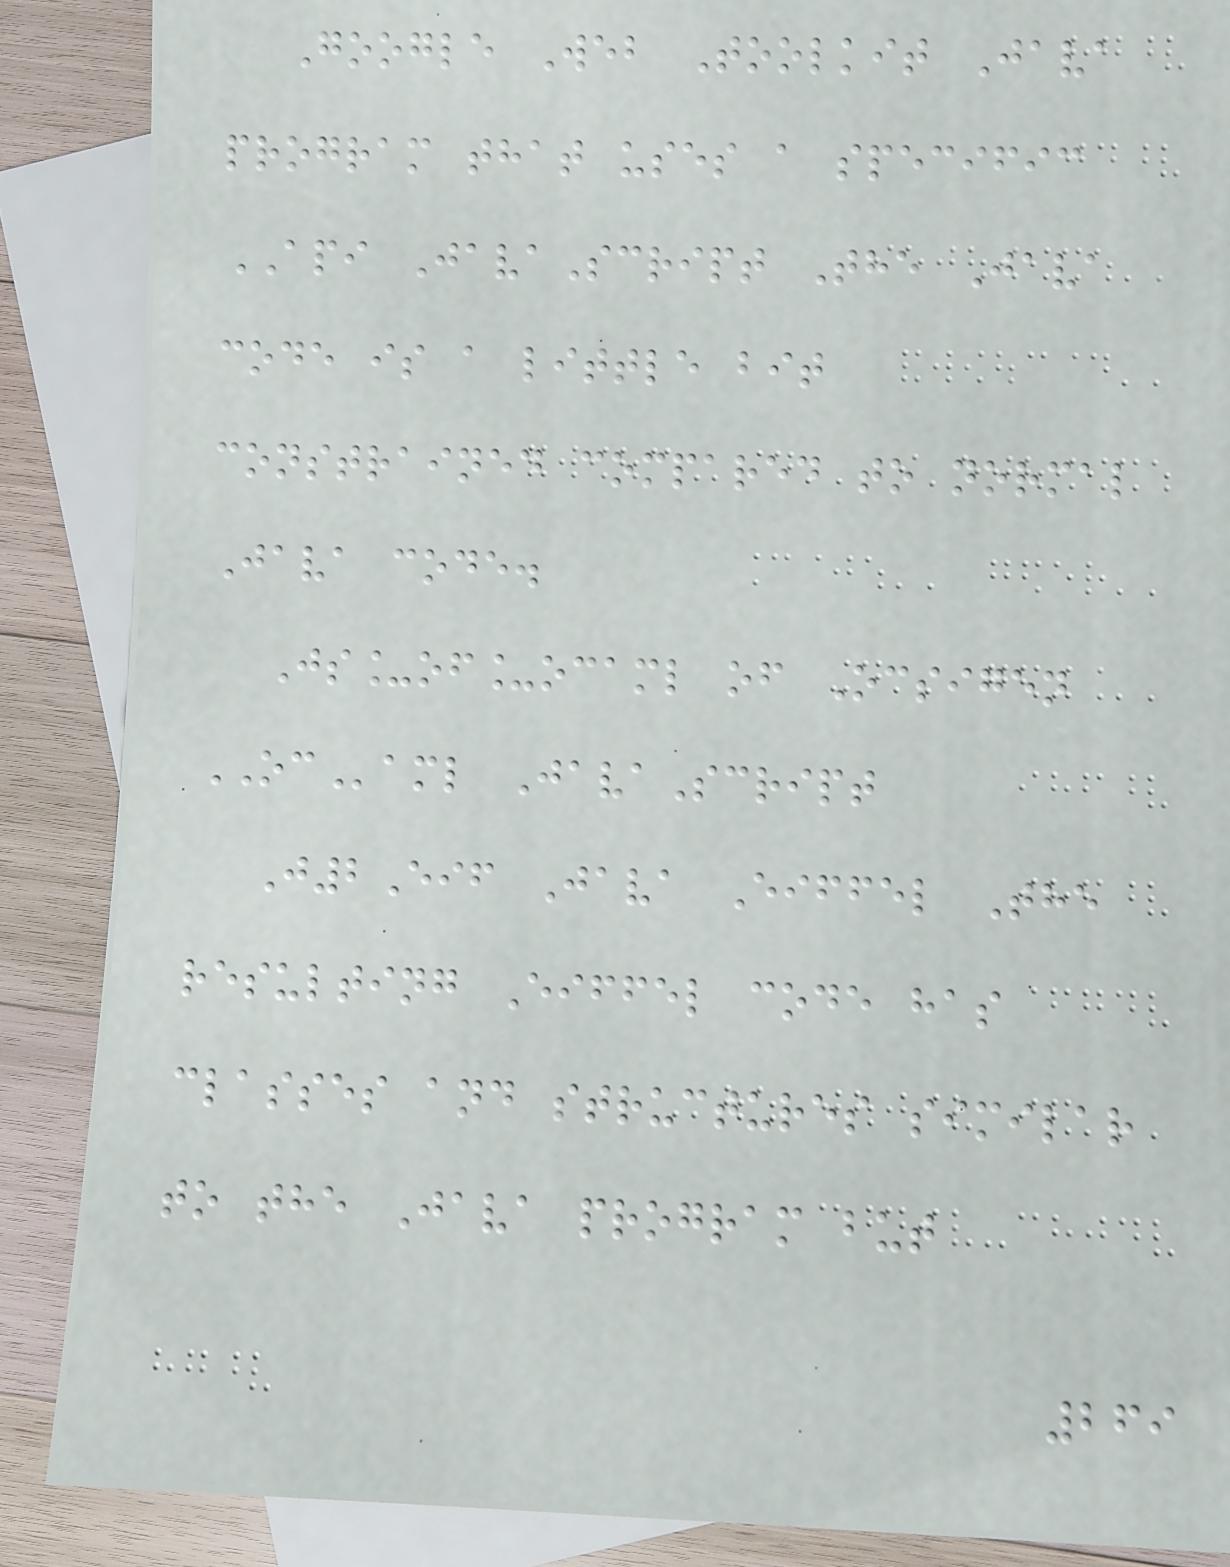Google Web Toolkit Java
program that uses a specific
API JavaScript The Java
code is a little bit
constrained compared to normal
Java code.
Js_of_ocaml of Ocsigen
OCaml JavaScript
J2Eif Java Eiffel The
resulting Eiffel code has
classes and structures similar
to the Java program but
269
